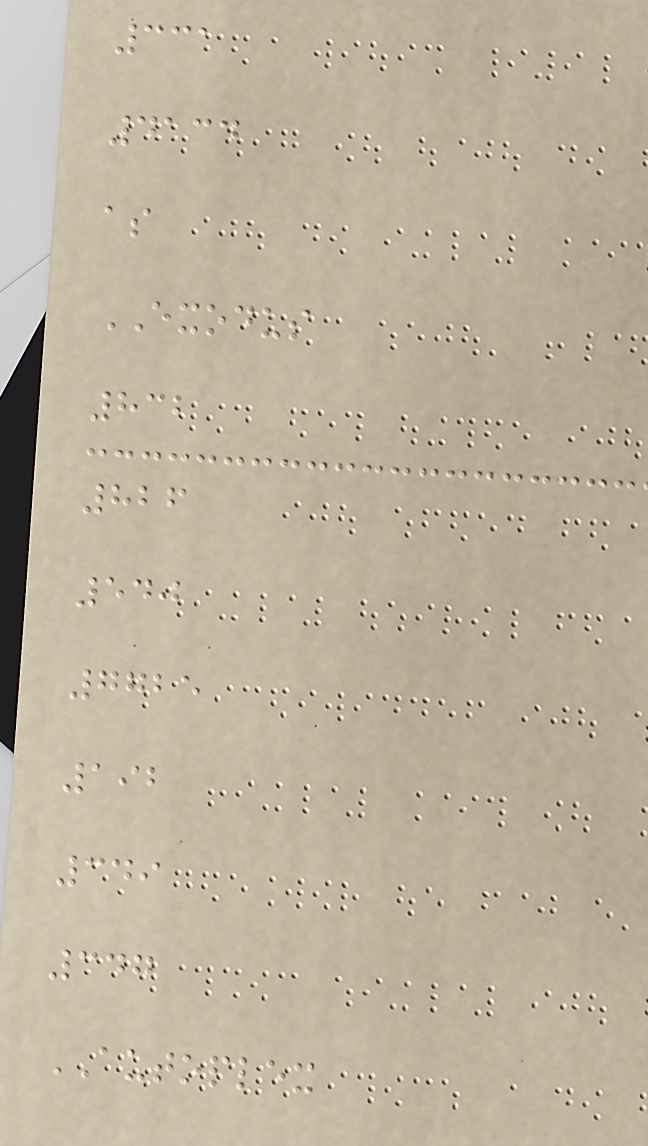331
4134
as
EXODUS
832
826
540
7725
192
349
347
AUTOPLEX
